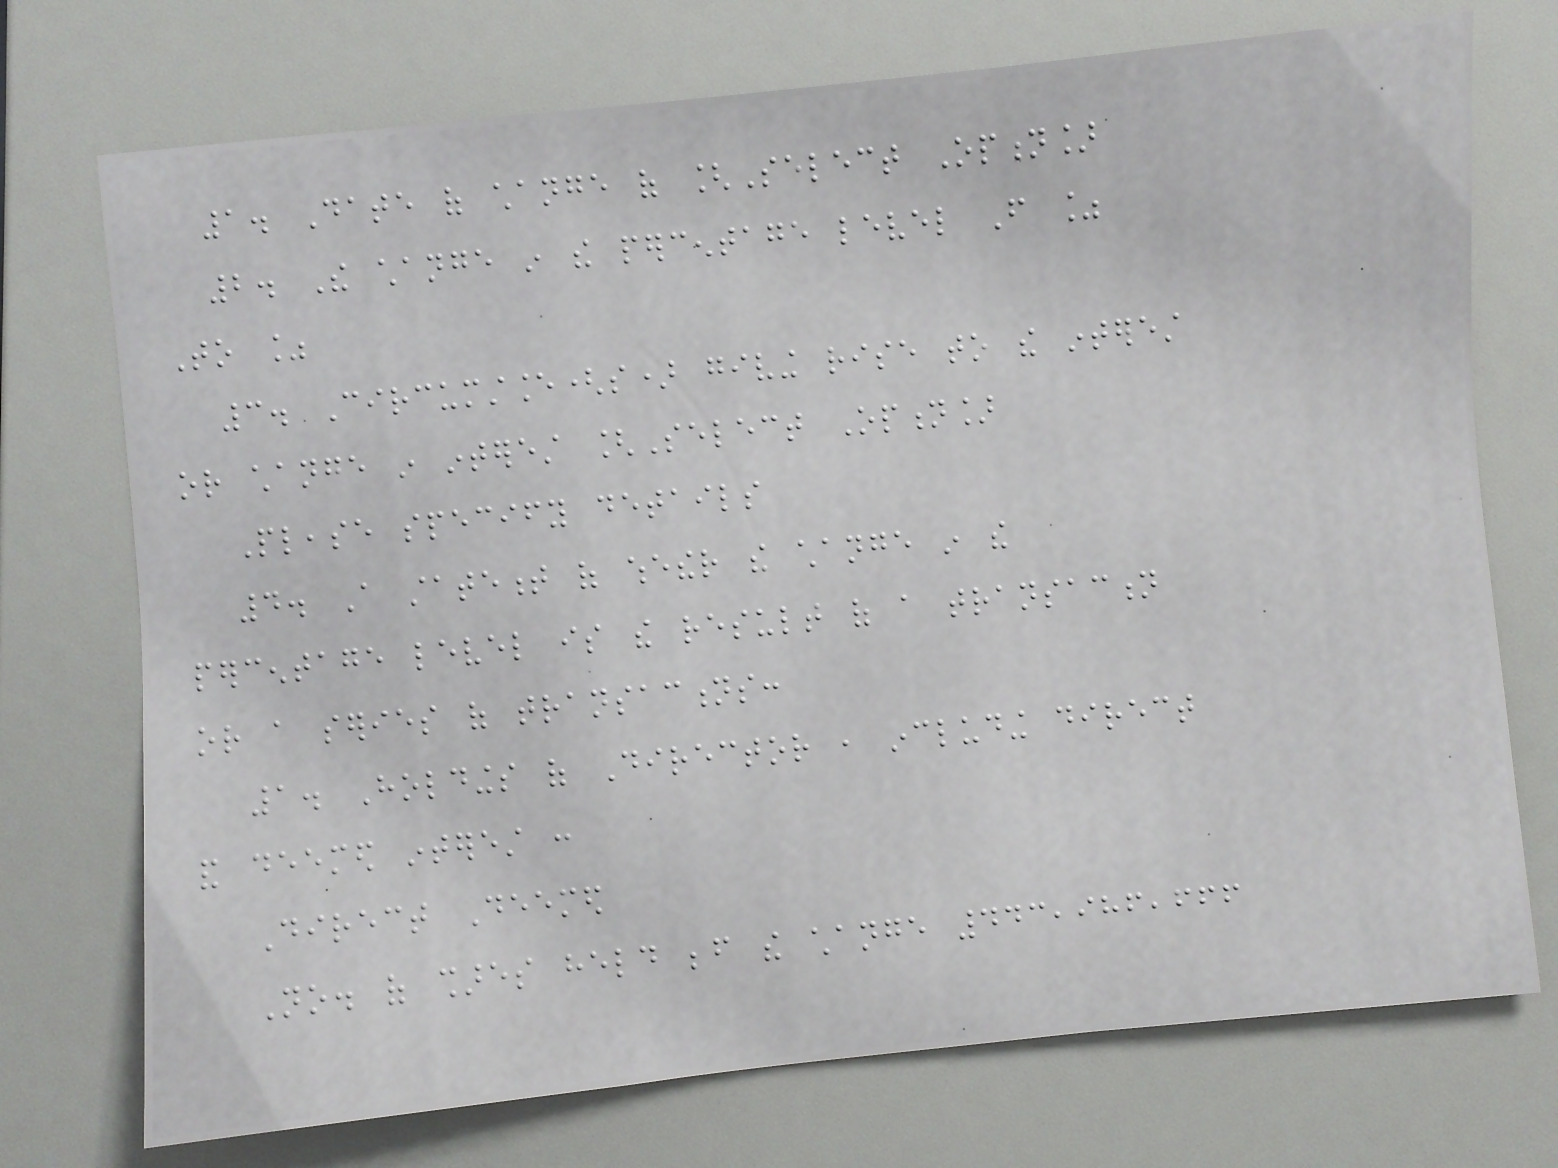1. Date of change of [Select Option]
2. The change in the percentage level From %
To %
3. Circumstance(s) giving rise to the interest
or change in interest [Select Option]
Please specify details
4. A statement of whether the change in the
percentage level is the result of a transaction
or a series of transactions:
1. Holdings of Director , including direct
and deemed interest :
Direct Deemed
No. of shares held before the change 443,986,666
